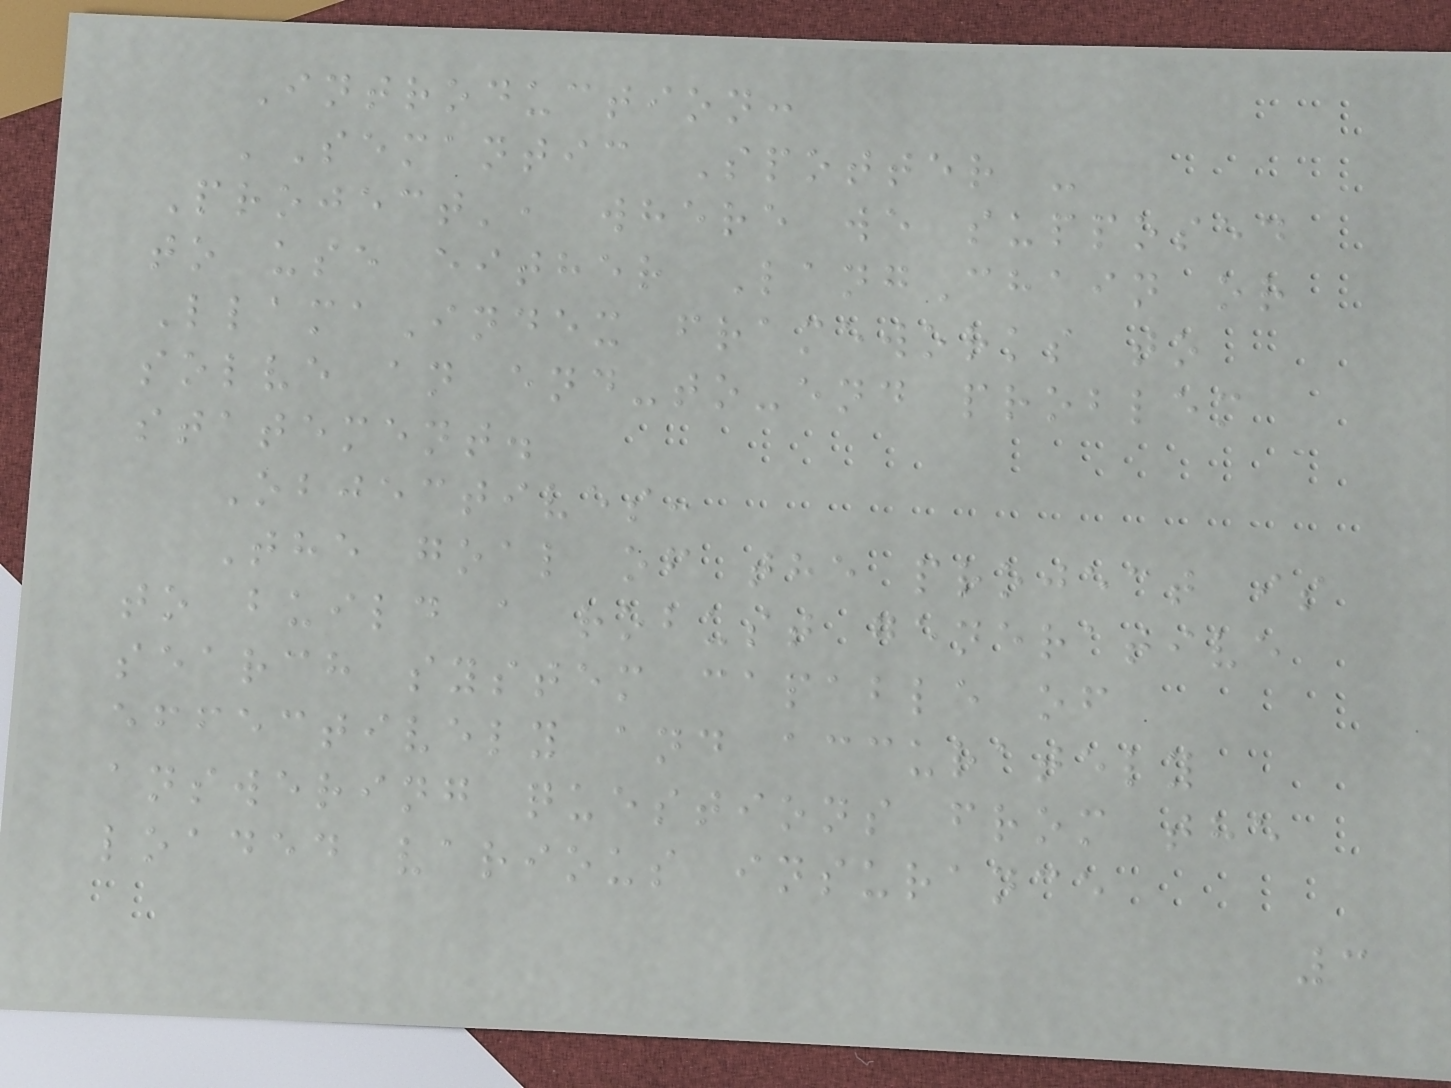Introduction:
'Semantic Spotter -
Project', where we supposed
to use either LangChain or
LlamaIndex frameworks to
solve an end-to-end problem
statement.
Objectives:
The goal of the project is
to build a robust generative
search system capable of
effectively and accurately
answering questions from the
loaded various insurance
3
